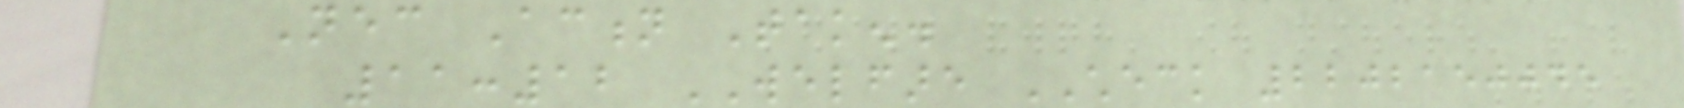Necessary Action Taken.
11:12 WELFARE CHECK 2202150045
